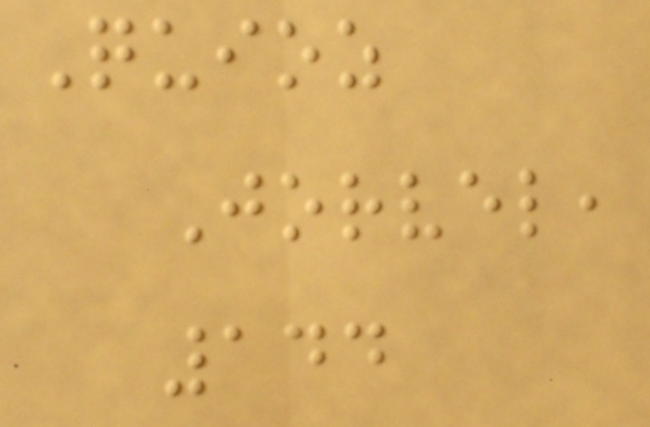Quioz
Jorvel,
144
